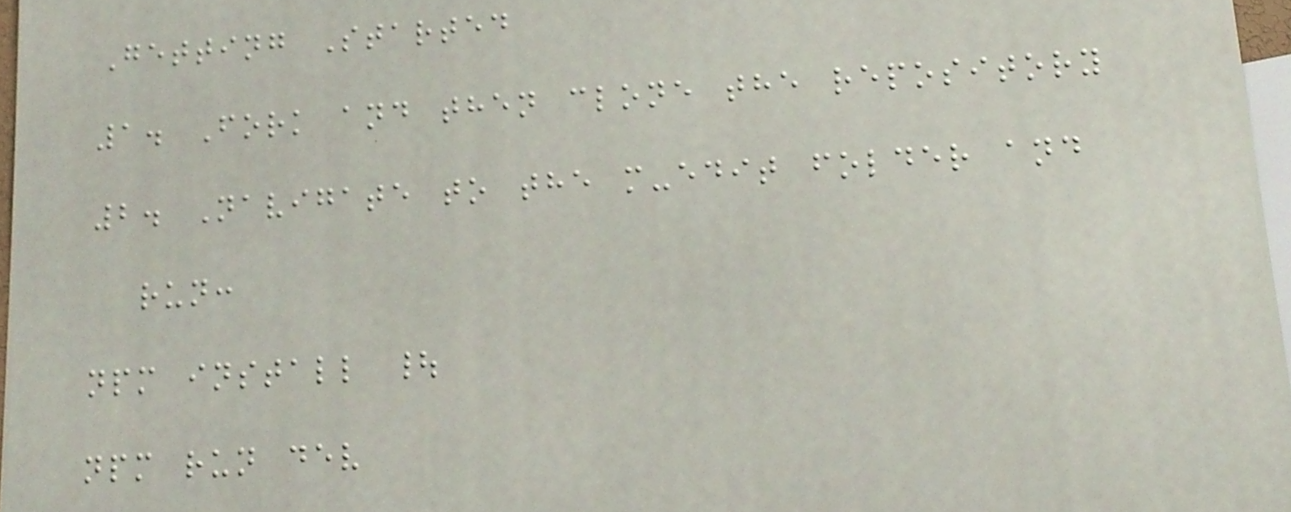Getting Started
1. Fork and then clone the repository
2. Navigate to the m-edit folder and
run:
npm install |
npm run dev
